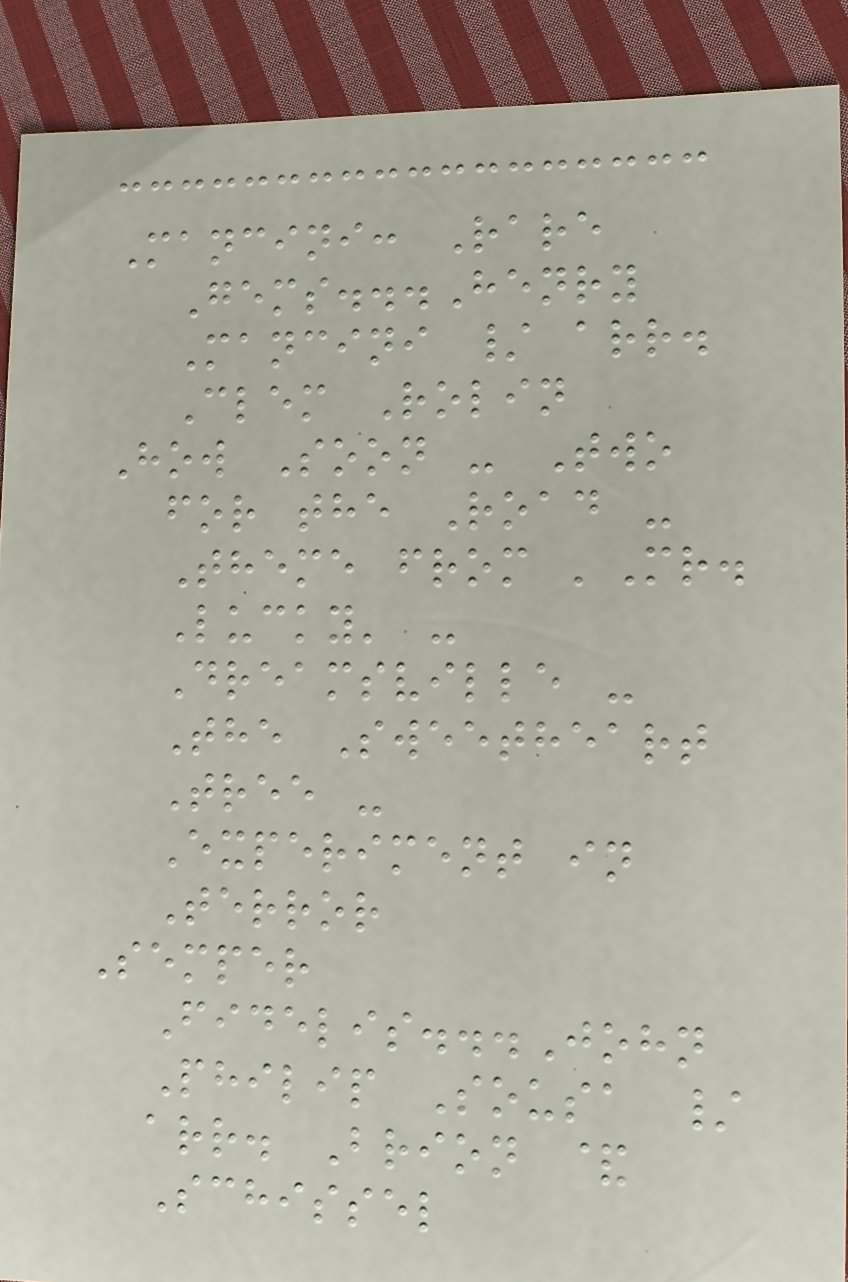Mancini: Rare
Gems...Henry
Mancini / arr.
Clem Rolin
How Soon - Two
for the Road -
Theme from 'Mr.
Lucky' -
Dreamsville -
The Sweetheart
Tree -
Experiment in
Terror
Semper
Fidelis...John
Philip Sousa /
arr. Brion &
Schissel
